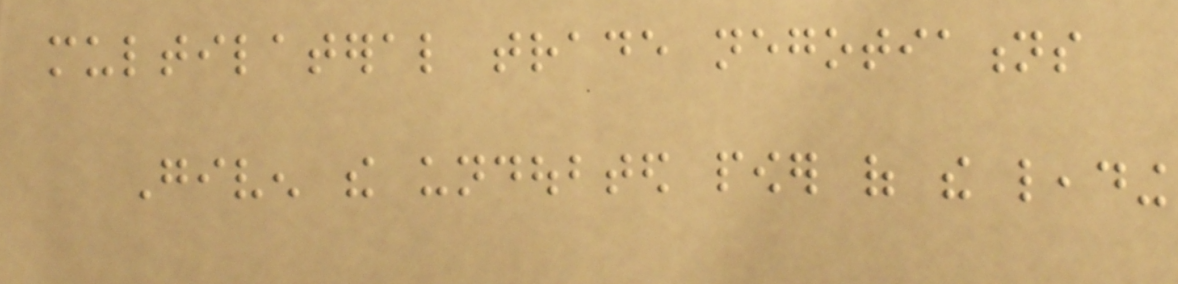multilateral trade negotiations
Given the undoubted power of the leading
